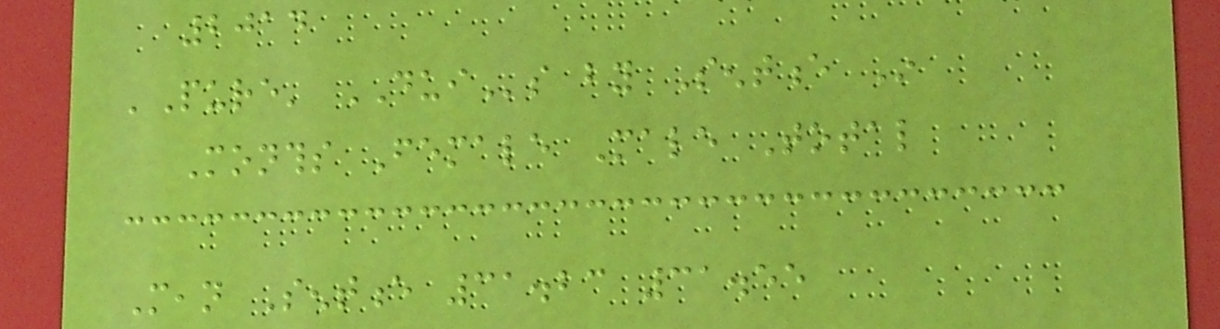2014
'Pure' DUIs by Sentence In
Months Female Male Total
Mean Sentence 31.23 31.55
